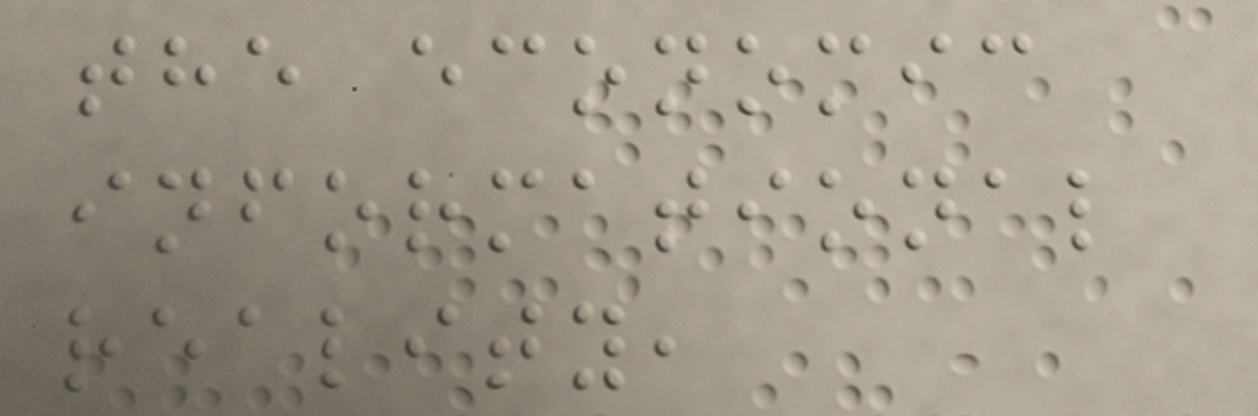the economic
informational
reality,
